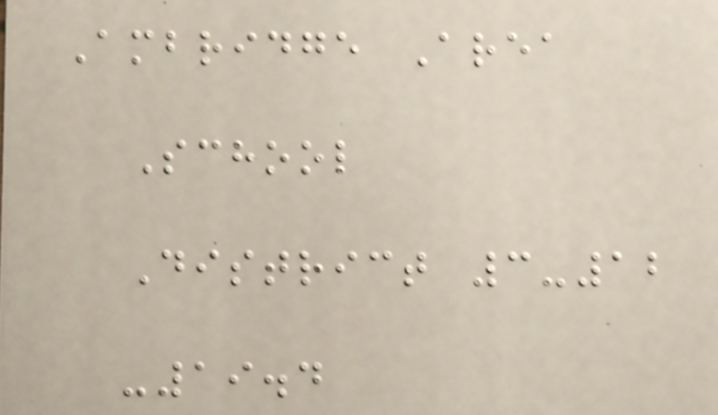Ambridge Area
School
District 3-12
-19.4
